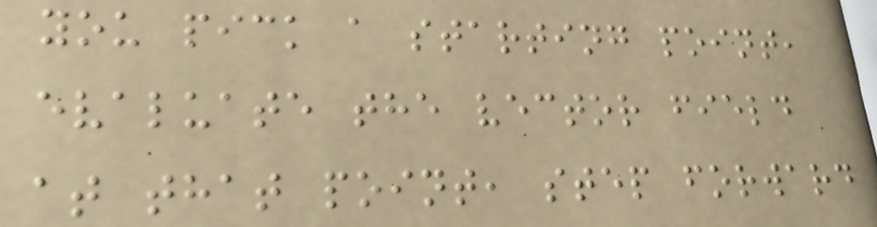you pick a starting point,
evaluate the vector field
at that point, step forward
